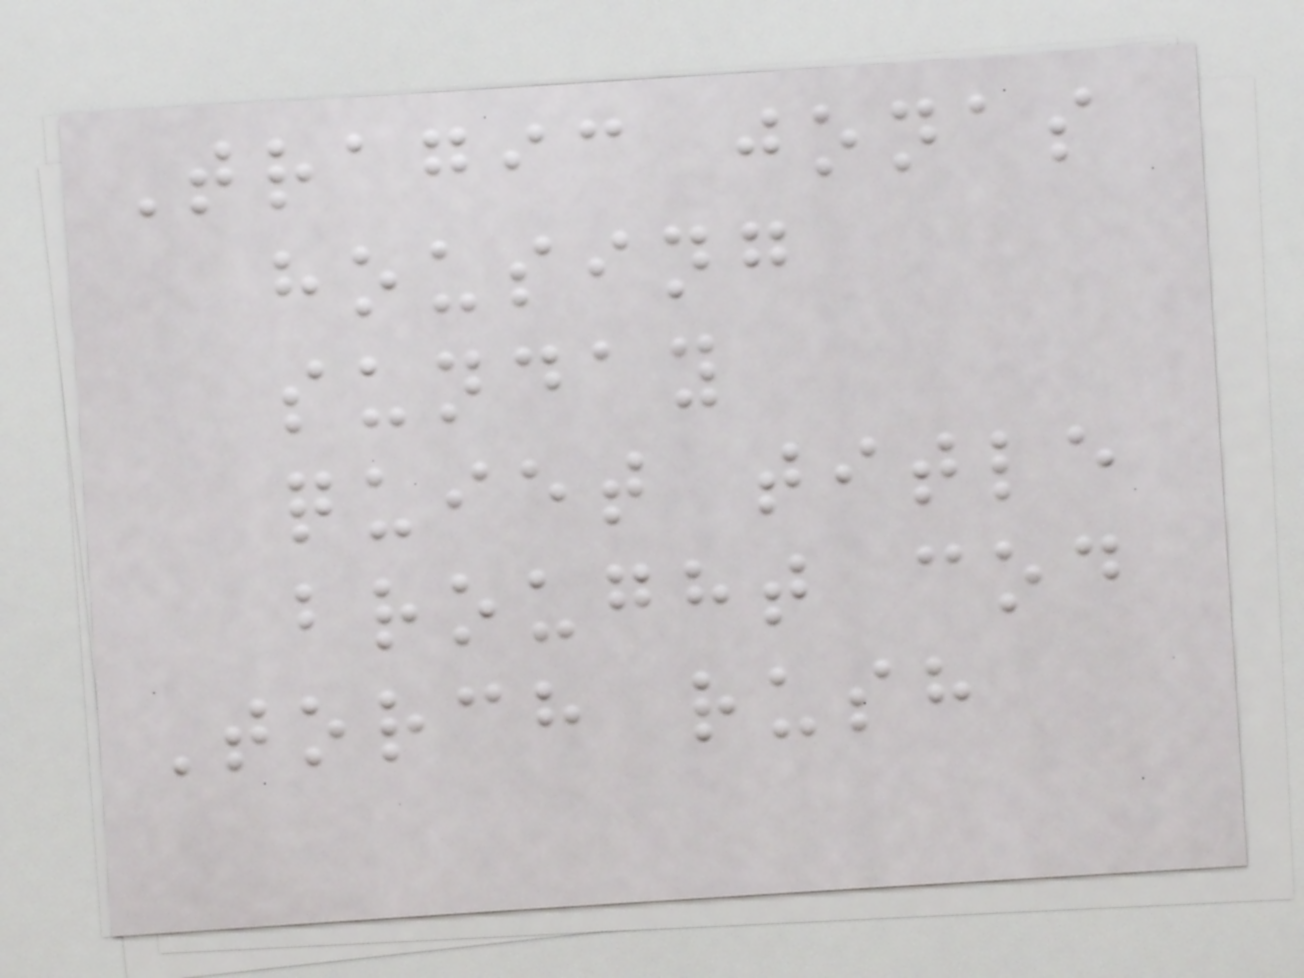Tragic jonas
housing
sunday
quiet title
brought cod
Torch rush
